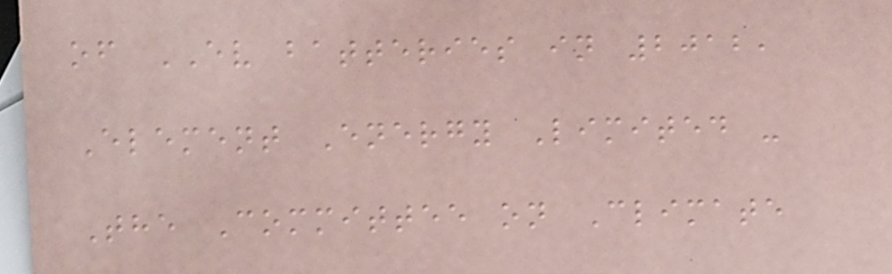of EV batteries in 2012,
Element Energy Limited -
The Committee on Climate
